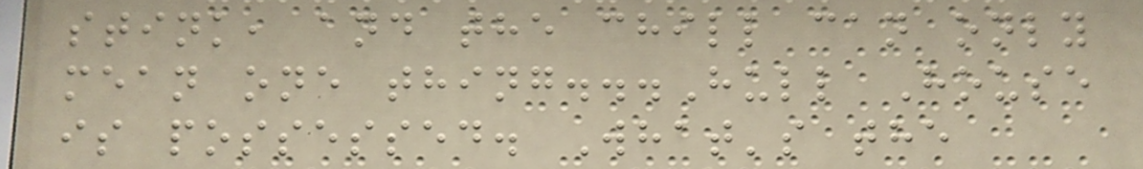stink, and the chill can only
mean one thing...Hull House
is possessed. What's the
